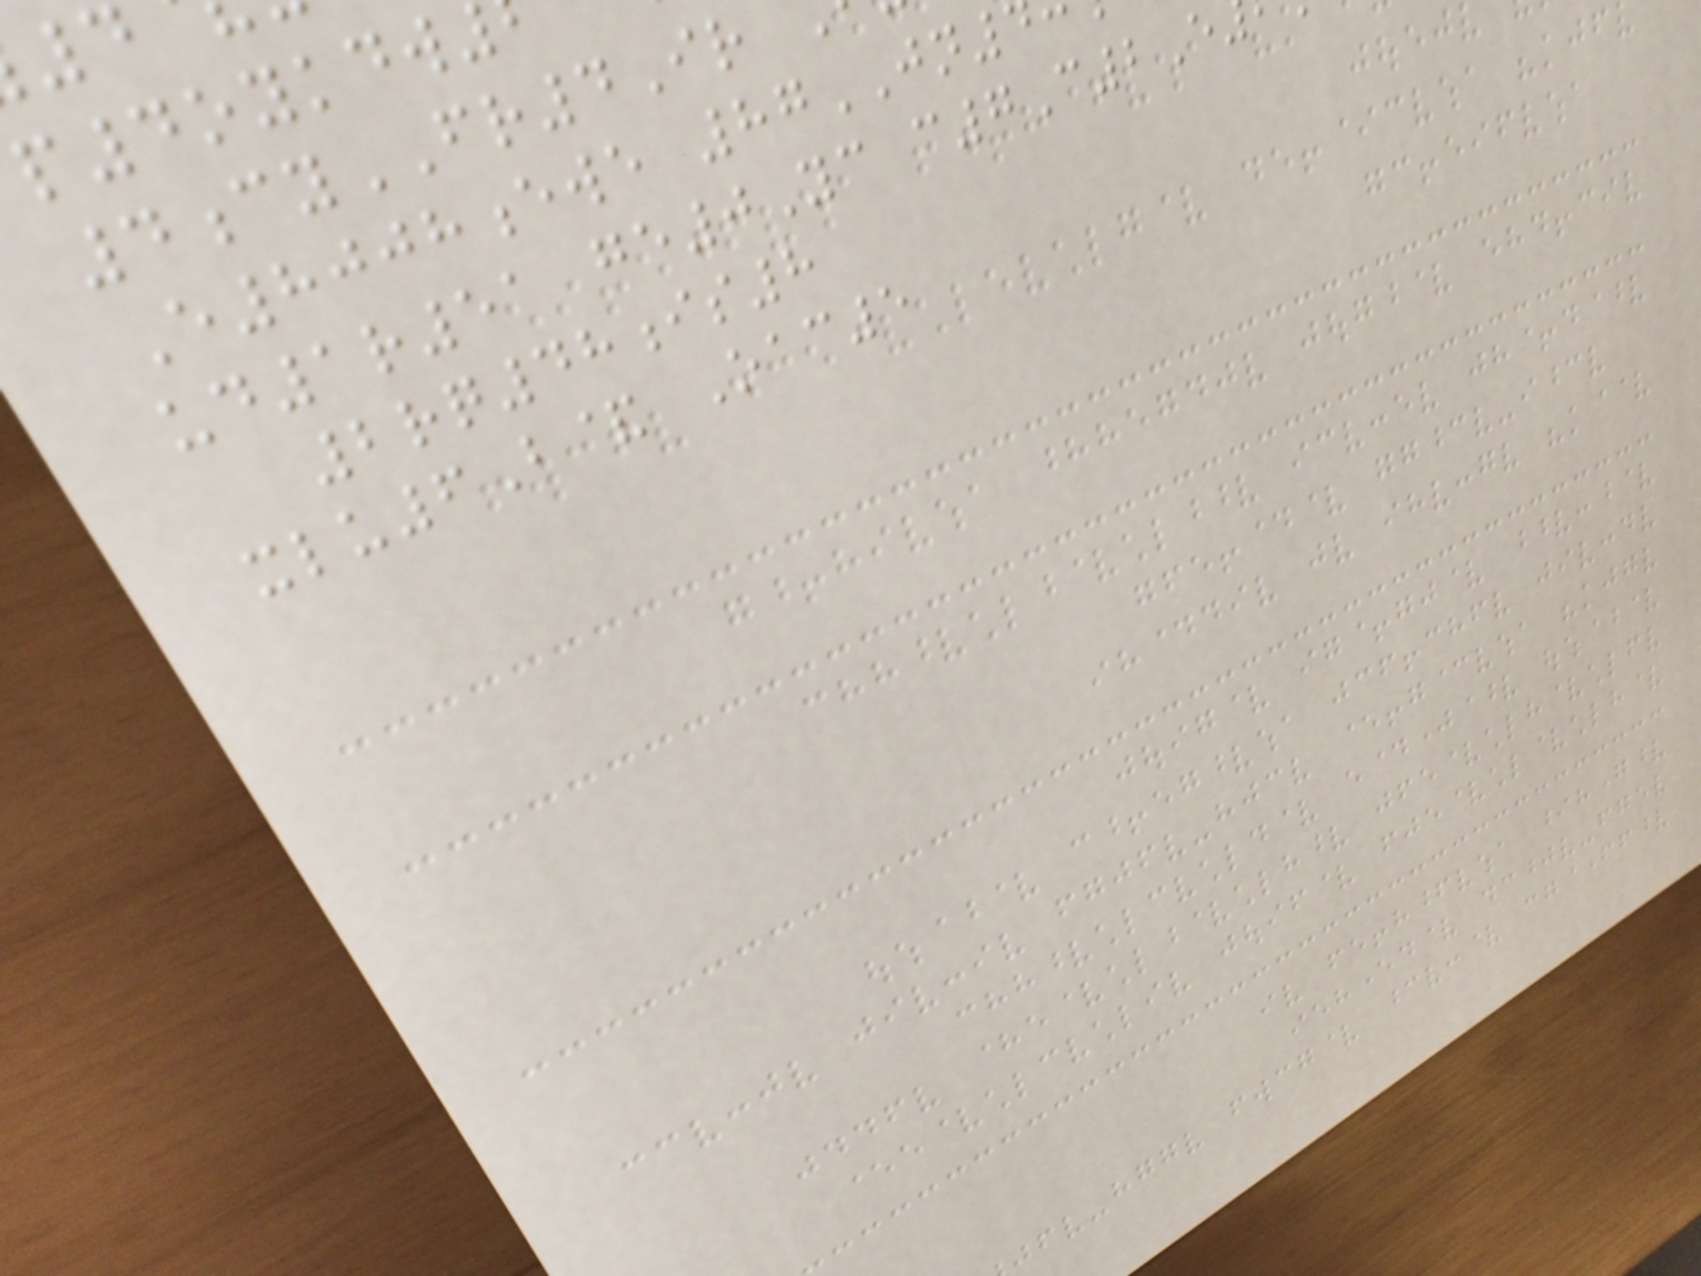p4oykdw
4cyFR4Ir
E8008ewe 87JN
ud1r51 ge0Yc c7C2E
2rq48is8
xlu6B& Oac5
